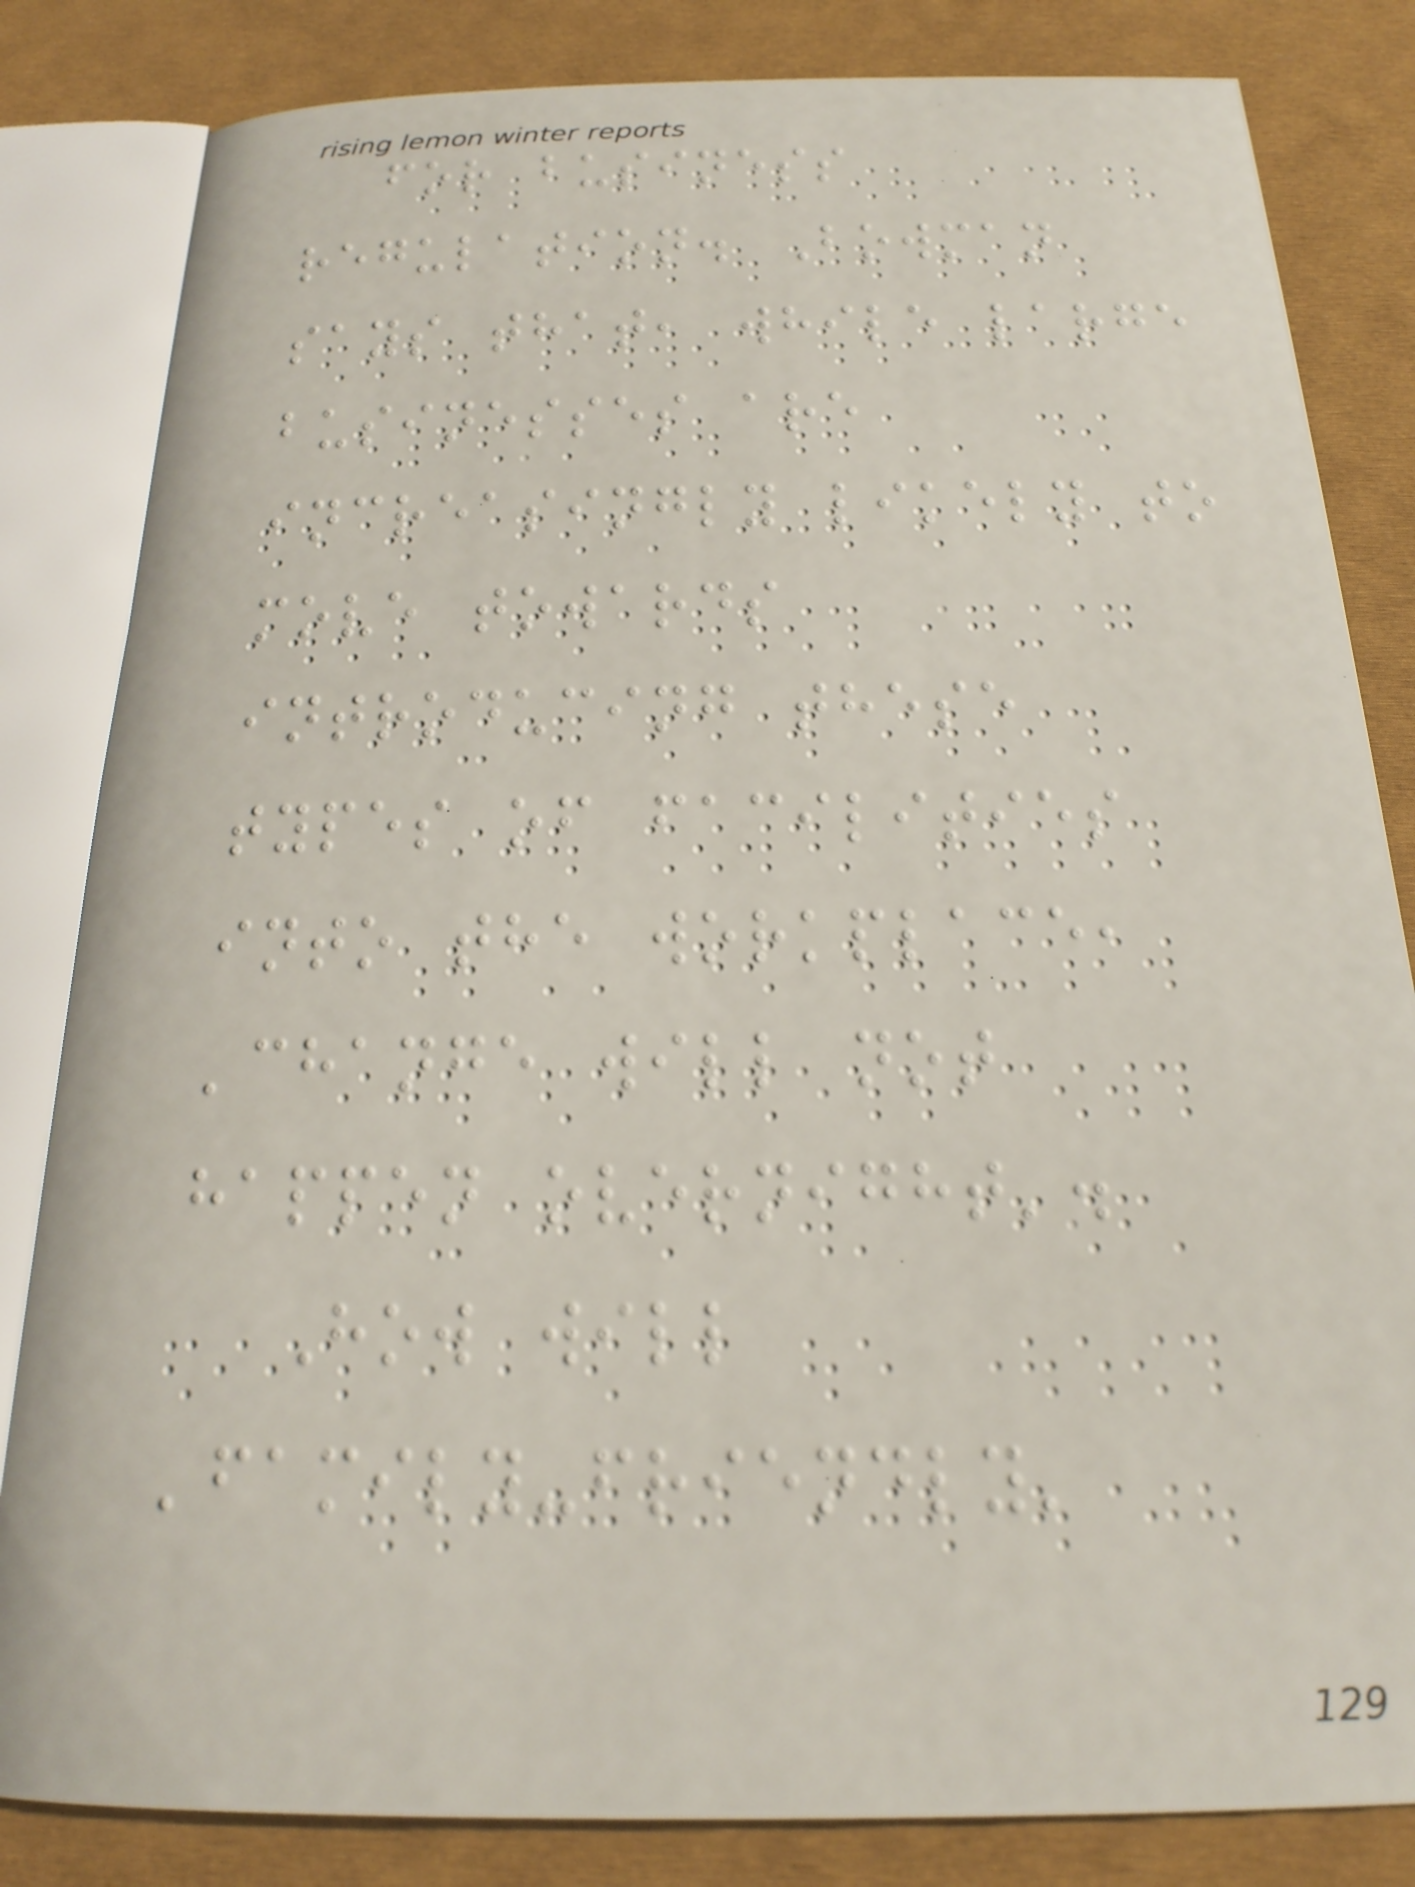for business
regulation. Bowman
says that, while large
businesses are
increasingly likely to
move towards
introducing these
types of facilities
into the workplace,
'change will not
happen overnight'.
How will
'family-friendly'
